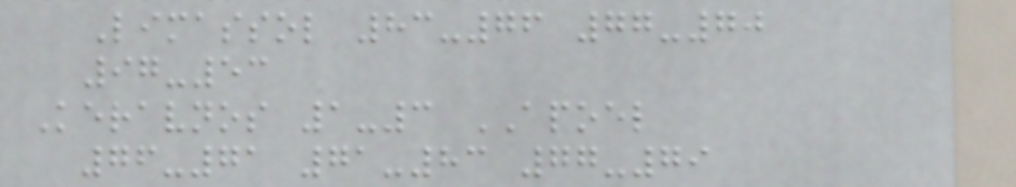Limassol 83-76 77-70
97-53
Keravnos 1-3 APOEL
76-71 71-83 77-79
